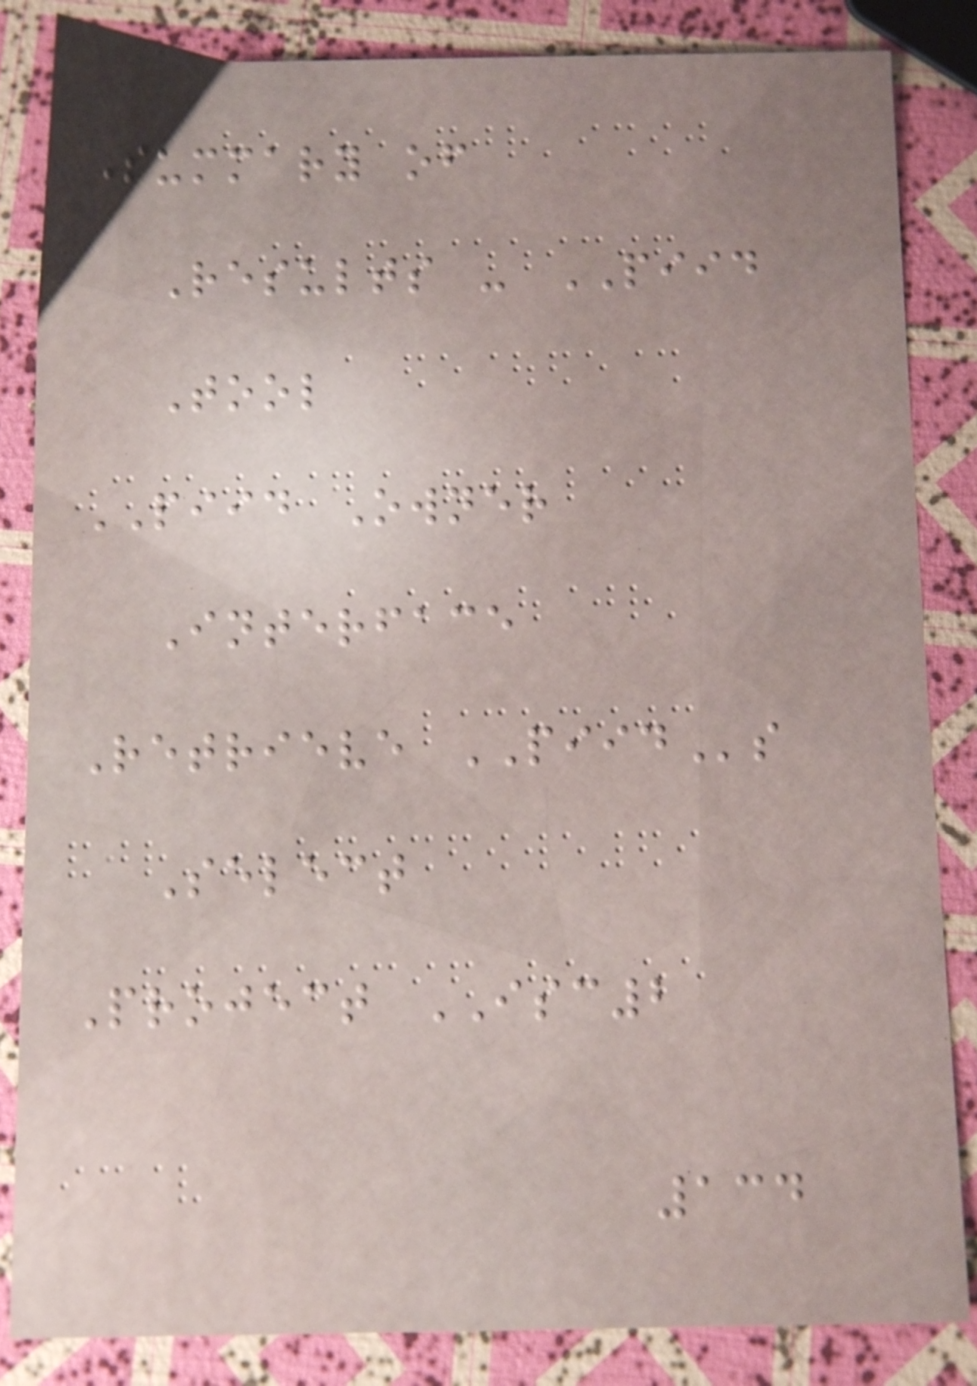Summary of
Results - PIID
Tool
PIID Owner
Interface
Retrieve PIIDs
Select
Project ISC2
134
